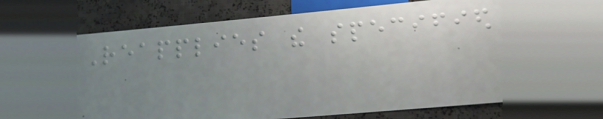Reapplies the specified
